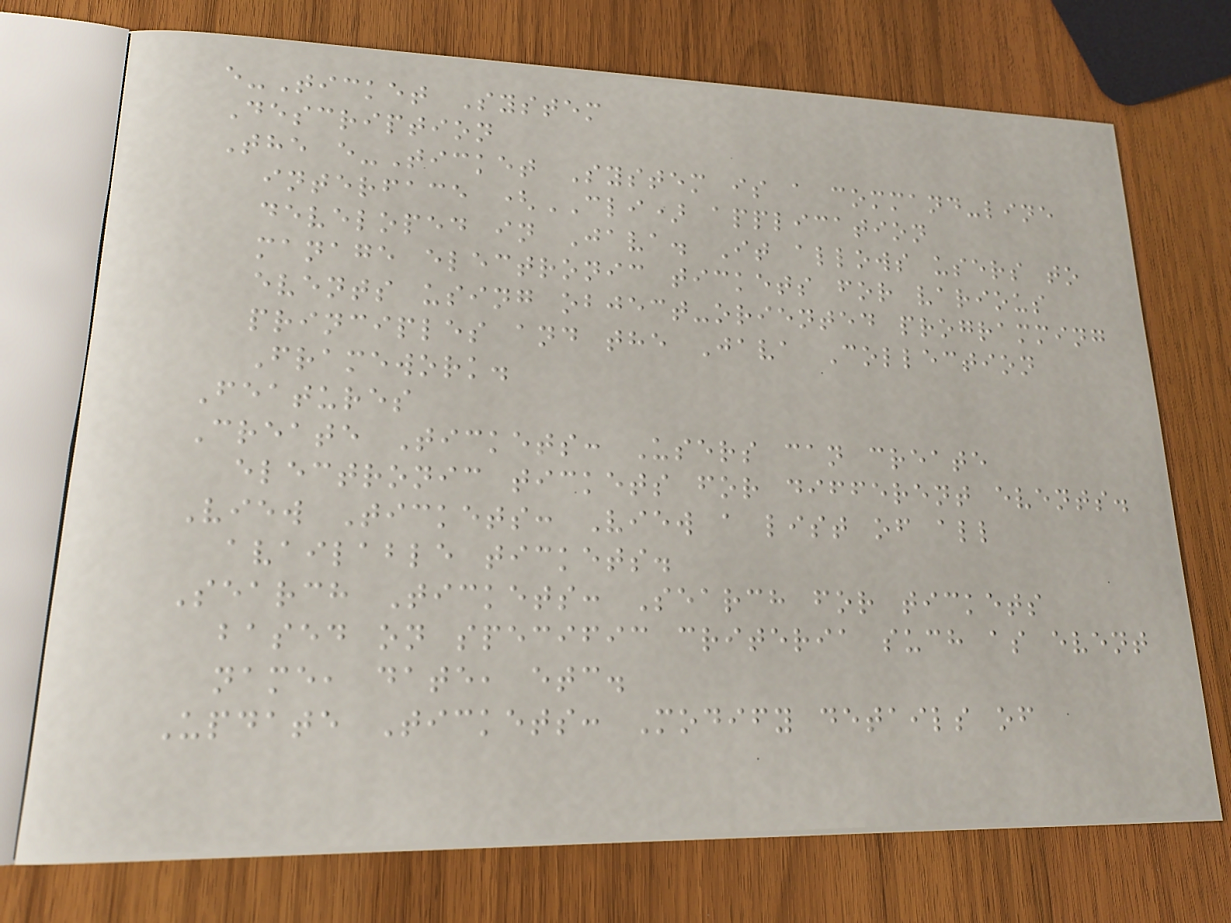e-Ticket System
Description
The e-Ticket System is a command-line
interface (CLI) application
developed in Java. It allows users to
manage electronic tickets for various
events using object-oriented programming
principles and the Java Collection
Framework.
Features
Create Tickets: Users can create
electronic tickets for different events.
View Tickets: View a list of all
available tickets.
Search Tickets: Search for tickets
based on specific criteria such as event
name, date, etc.
Update Tickets: Modify details of
